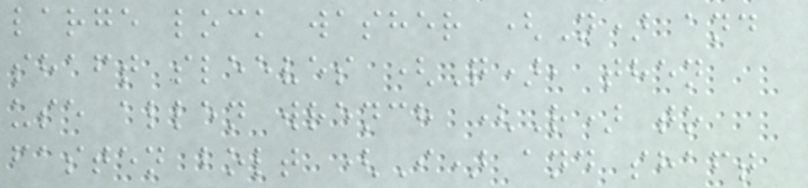large lock washer (N) and
shaft sleeves (Q), then
use allen wrench (R) to
fasten bolt (I) and shaft
